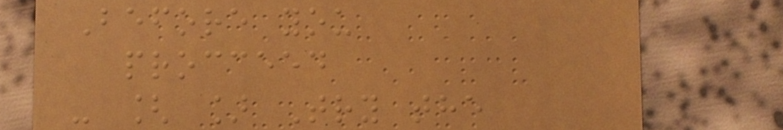Before you
procceed
- [ ] Try the
